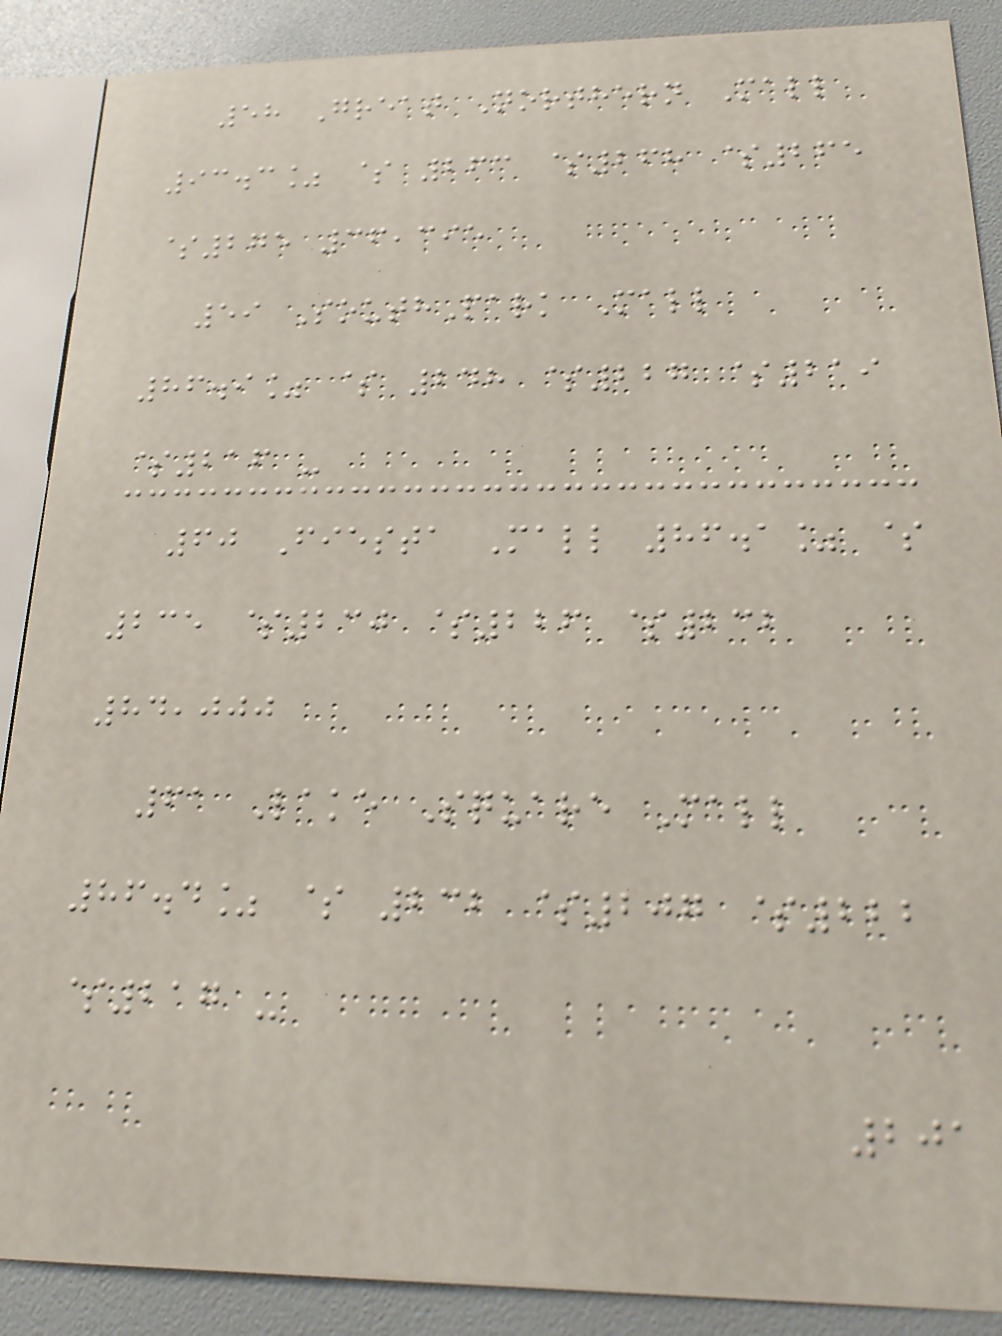58 Great Northern Mall
93.3% $ 263 $268 $265
$275 36,395
59 SouthPark Mall
86.9% $ 248 $227 $219
$216 -
60 Fiesta Mall 86.1% $
235 $230 $226 $232
84,000
61 Lake Square Mall
86.4% $ 232 $207 $222
$217 -
201
